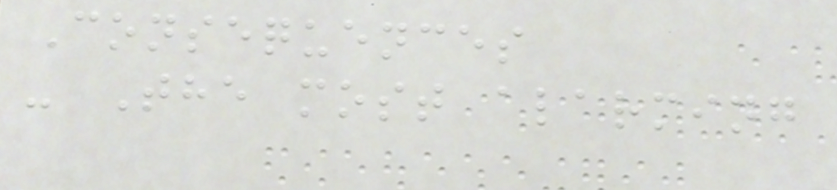Consequences
- The most alarming
